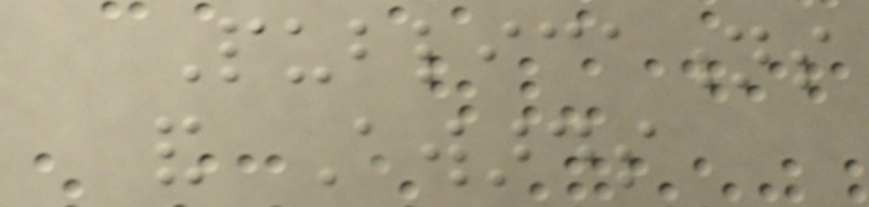Publications
and Awards
